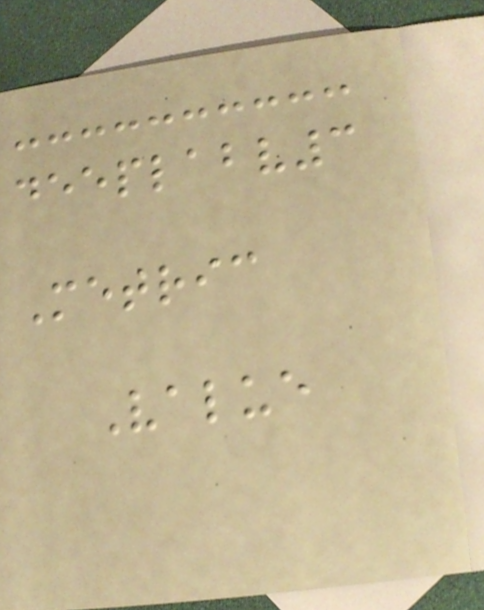deeplabv3
Metric
Value
